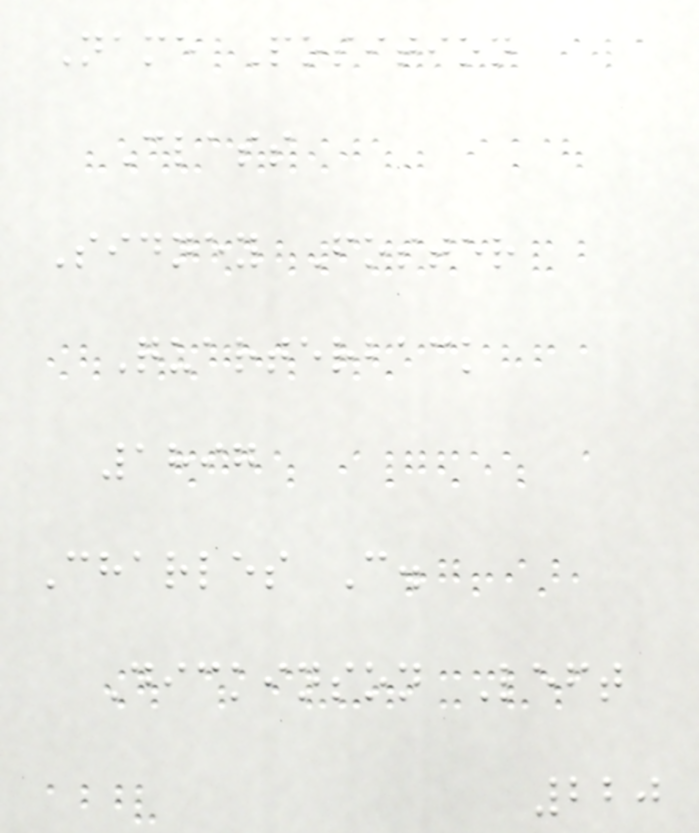Name Position
Class
Sidney Foster
Quarterback
1897
Charles C.
Dickinson Left
220
